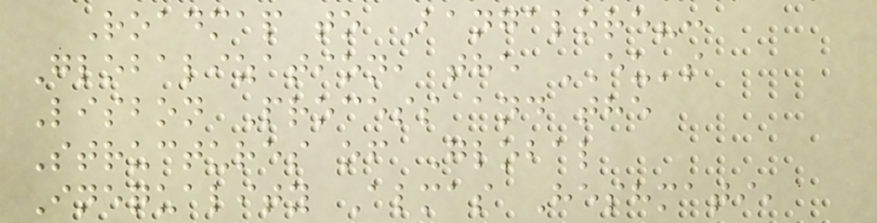Roadmap to Bangalore?:
Globalization, the EU's
Lisbon Process and the
Structures of Global
Inequality Almas Heshmati,
